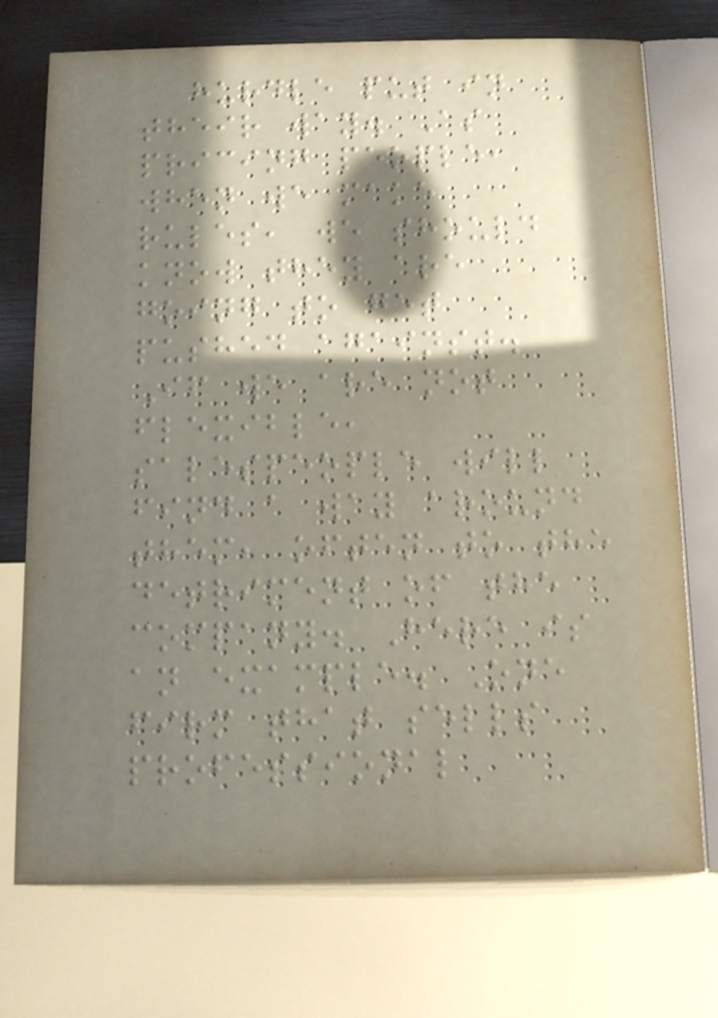hurdle put in
their way. As
pricing people,
when we make
rules, we should
know they are
going to get
pushed against.
If we are not
flexible,
salespeople will
find a way around
them, often to the
detriment of the
company. Here is
an example. One
firm that sells
professional
